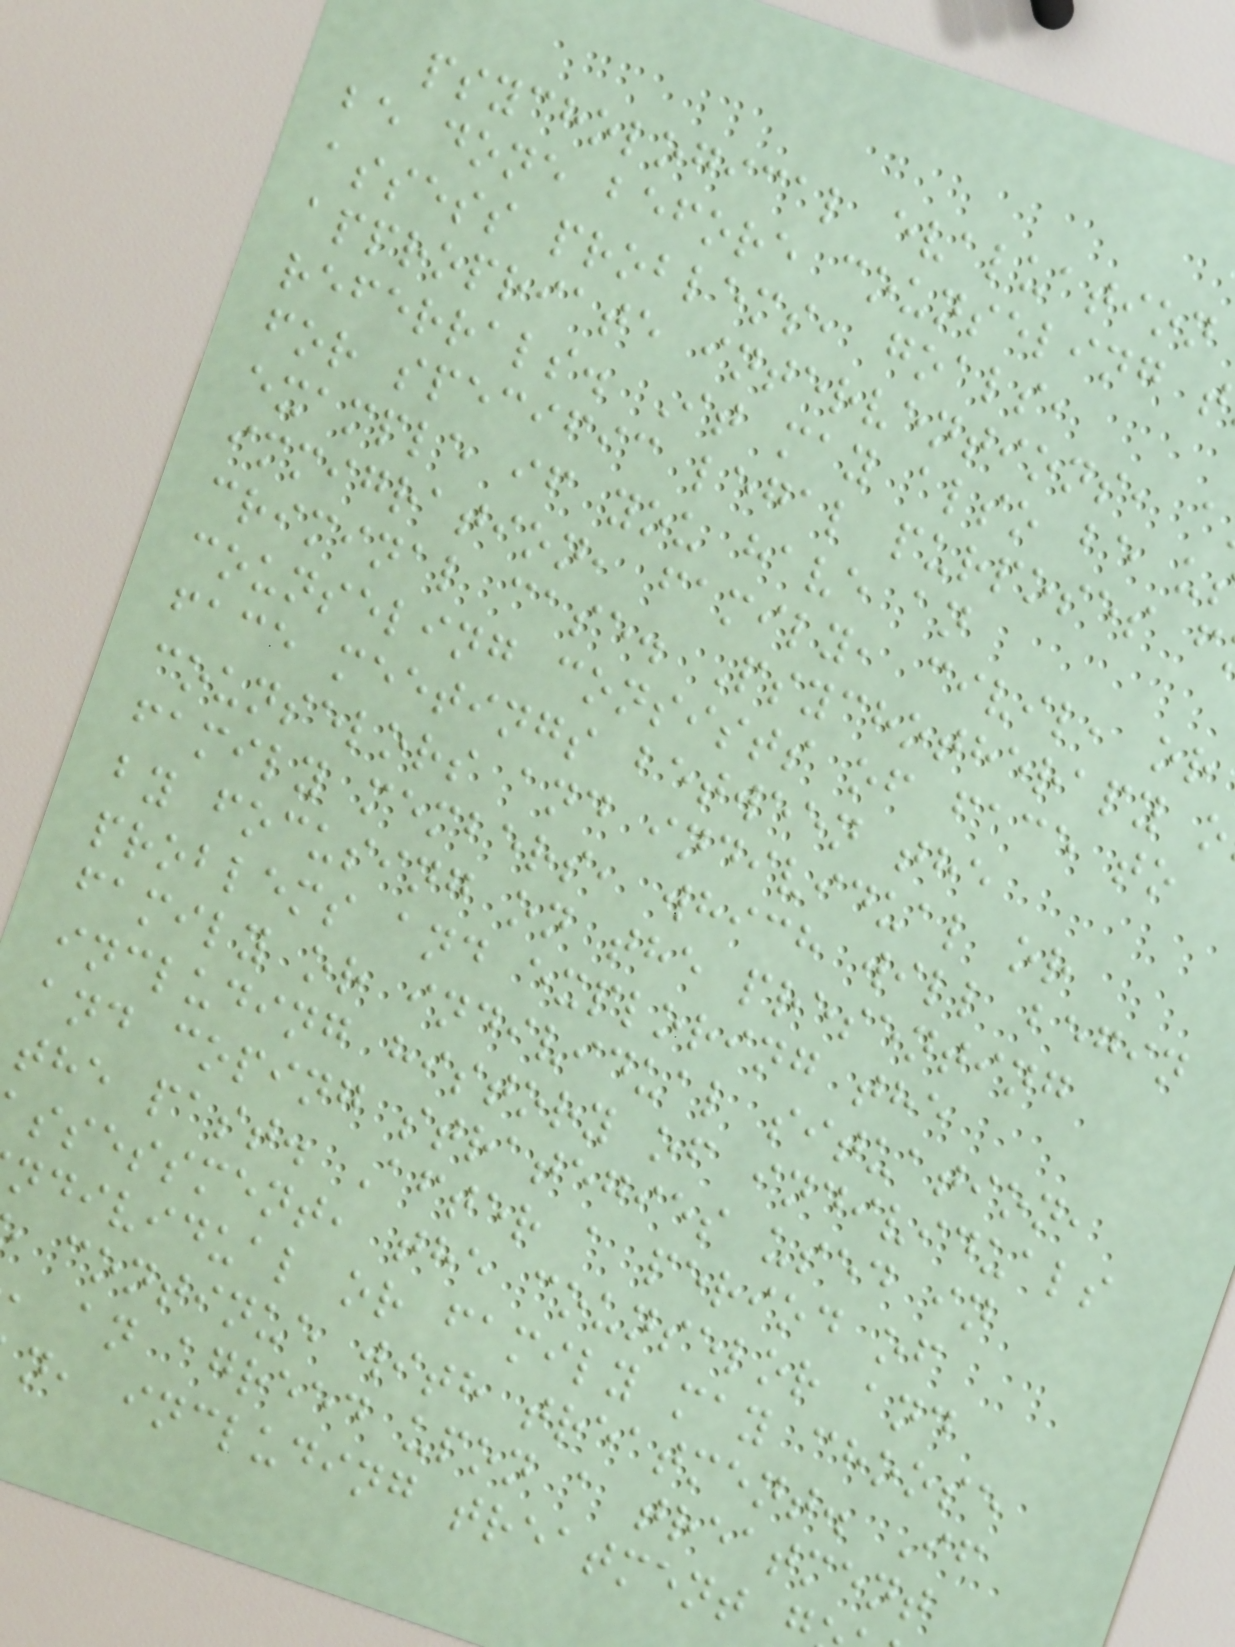psychological evaluation
be done before counseling t
assess problems, goals,
appropriate interventions, a
referrals. It may also be u
for specific legal purposes f
example if you have an
immigration, family, civil, or
criminal case. Psychotherapy o
counseling consists of face to
face meetings between the
counselors and individual or
family members, which will begin
by focusing on the presenting
problems and exploring the
family or individual situation,
including history of individuals
and coping strategies used in
the past. After a period of
ssessment, the counselor and
ndividual or family may choose
continue with treatment. If
, an agreed upon a treatment
n, including treatment
